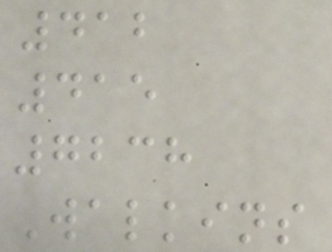412
415
7238
Walkins
